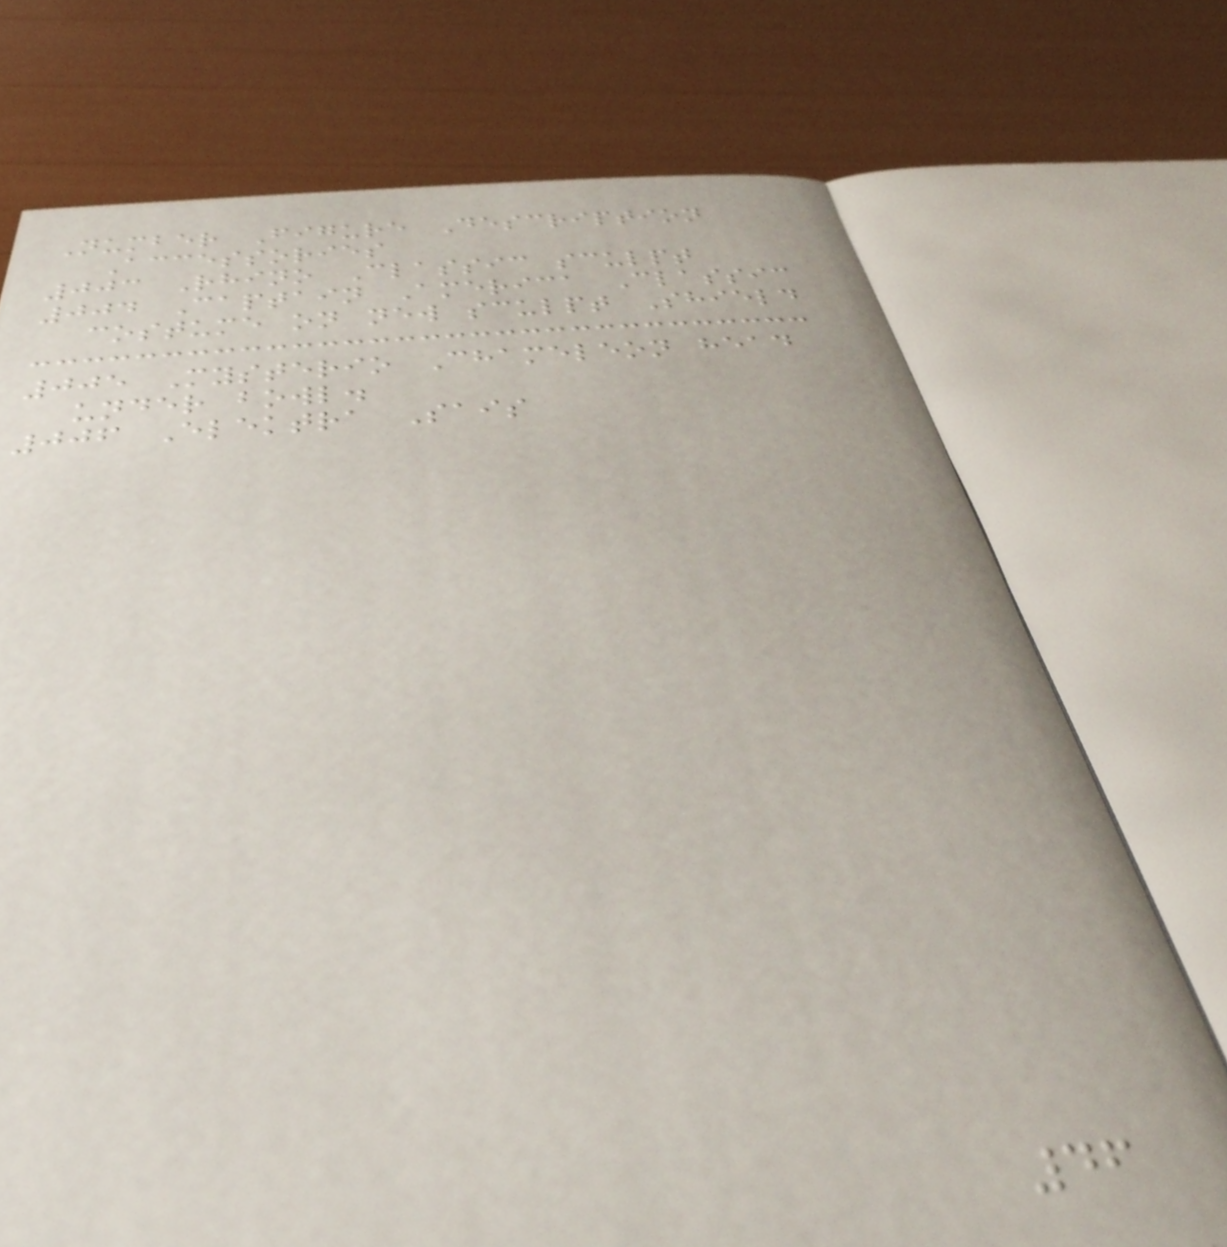Number Figure Description
Accessories
003 Rhino Classic sculpt
004 Captain America Classic
costume on new sculpt Shield
005 Mysterio Chameleon head
under bowl.
006 Elektra Sais
46
